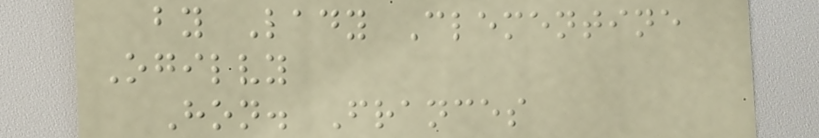by Lady Clementine
Ogilvy
Hon. Frances
